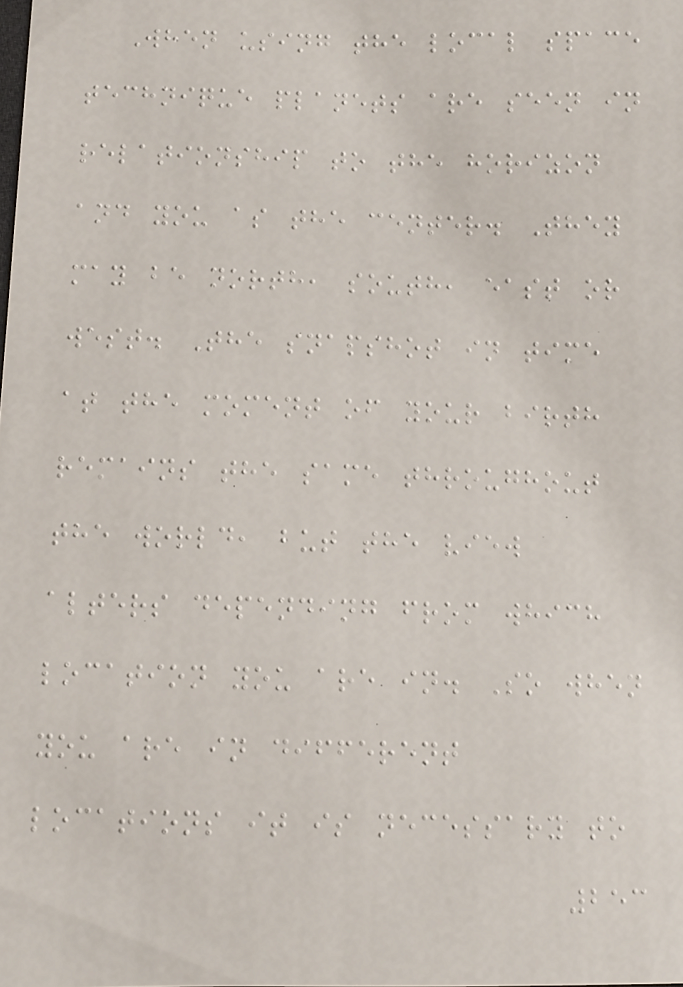When using the local space
technique planets are seen in
relationship to the horizon
and you as the center. They
may be north, south, east or
west. The snapshot in time
at the moment of your birth
remains the same throughout
the world, but the view
alters depending from which
location you are in. So when
you are in different
locations it is necessary to
253
